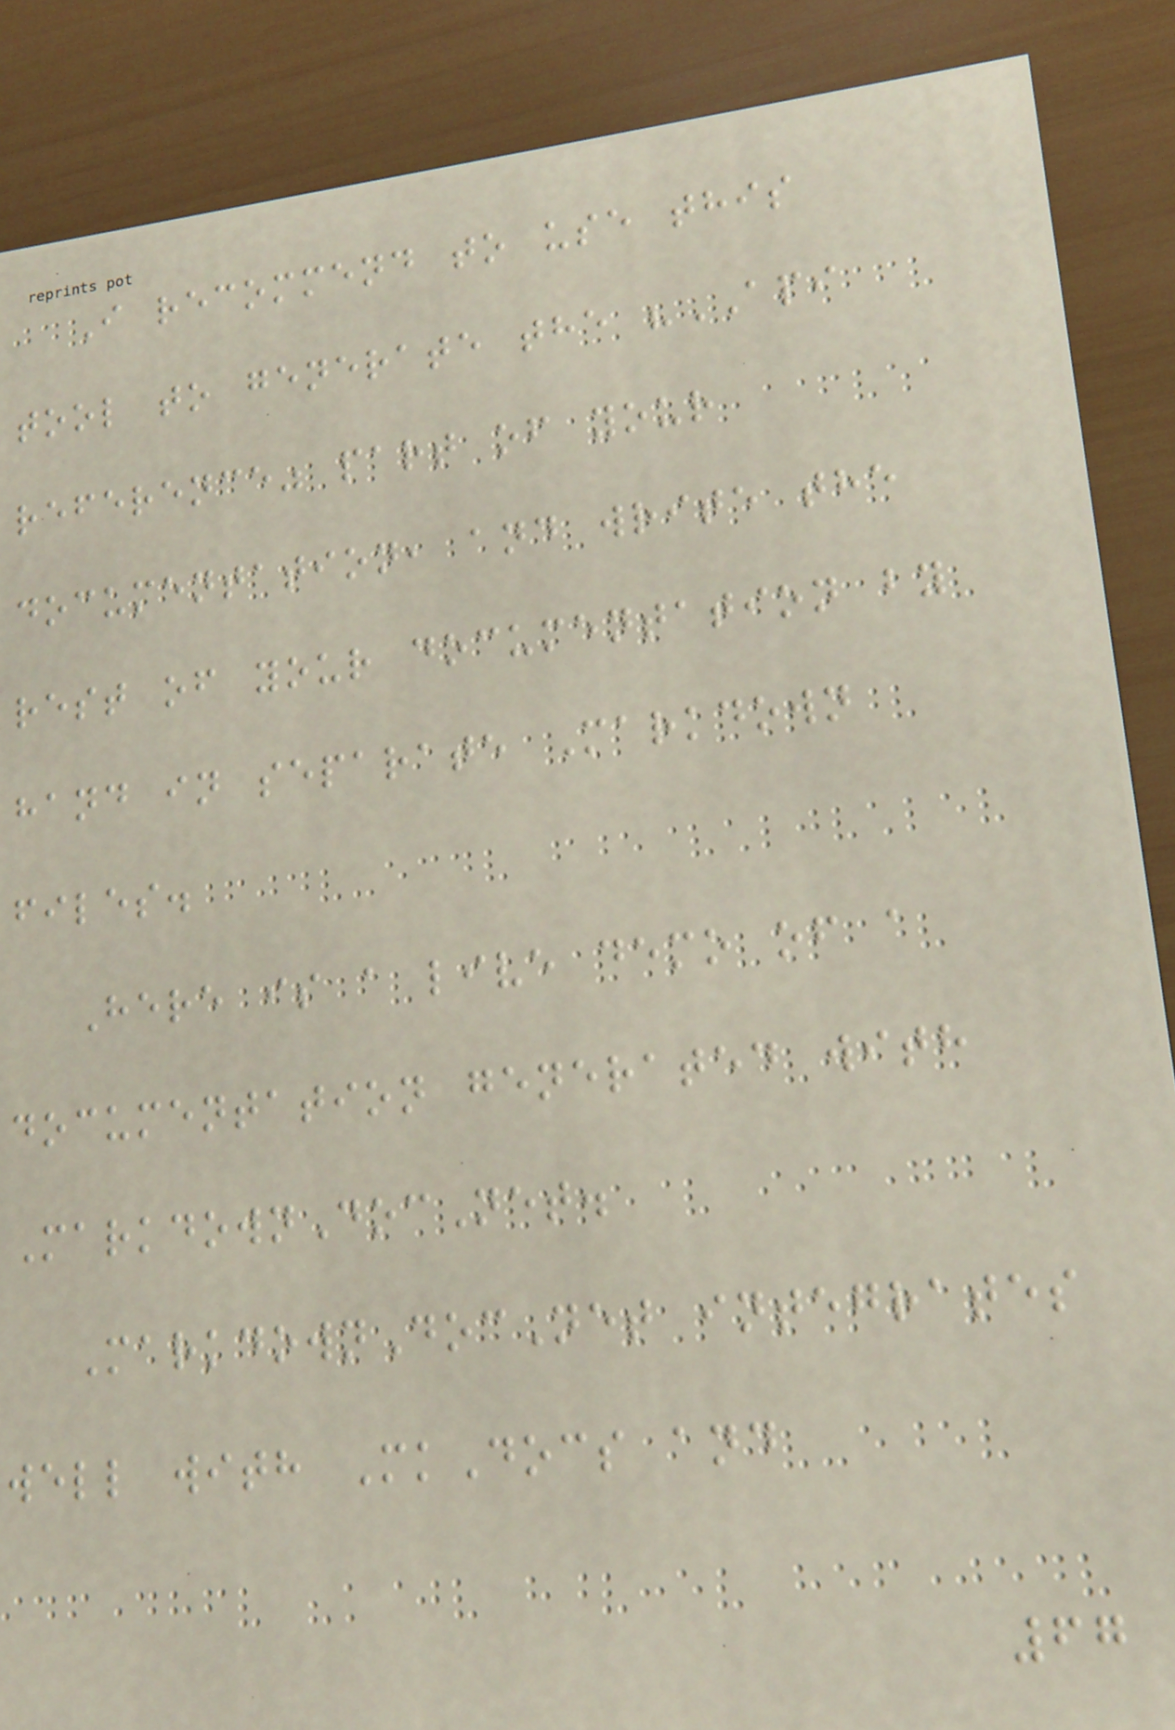I recommend to use this
tool to generate the "API
reference" part of your
documentation, and write the
rest of your documentation by
hand in separate Markdown
files.
Here is a live demo of a
documentation generated with
MarkdownDocNet.
MarkdownDocNet integrates
well with MkDocs and
67
